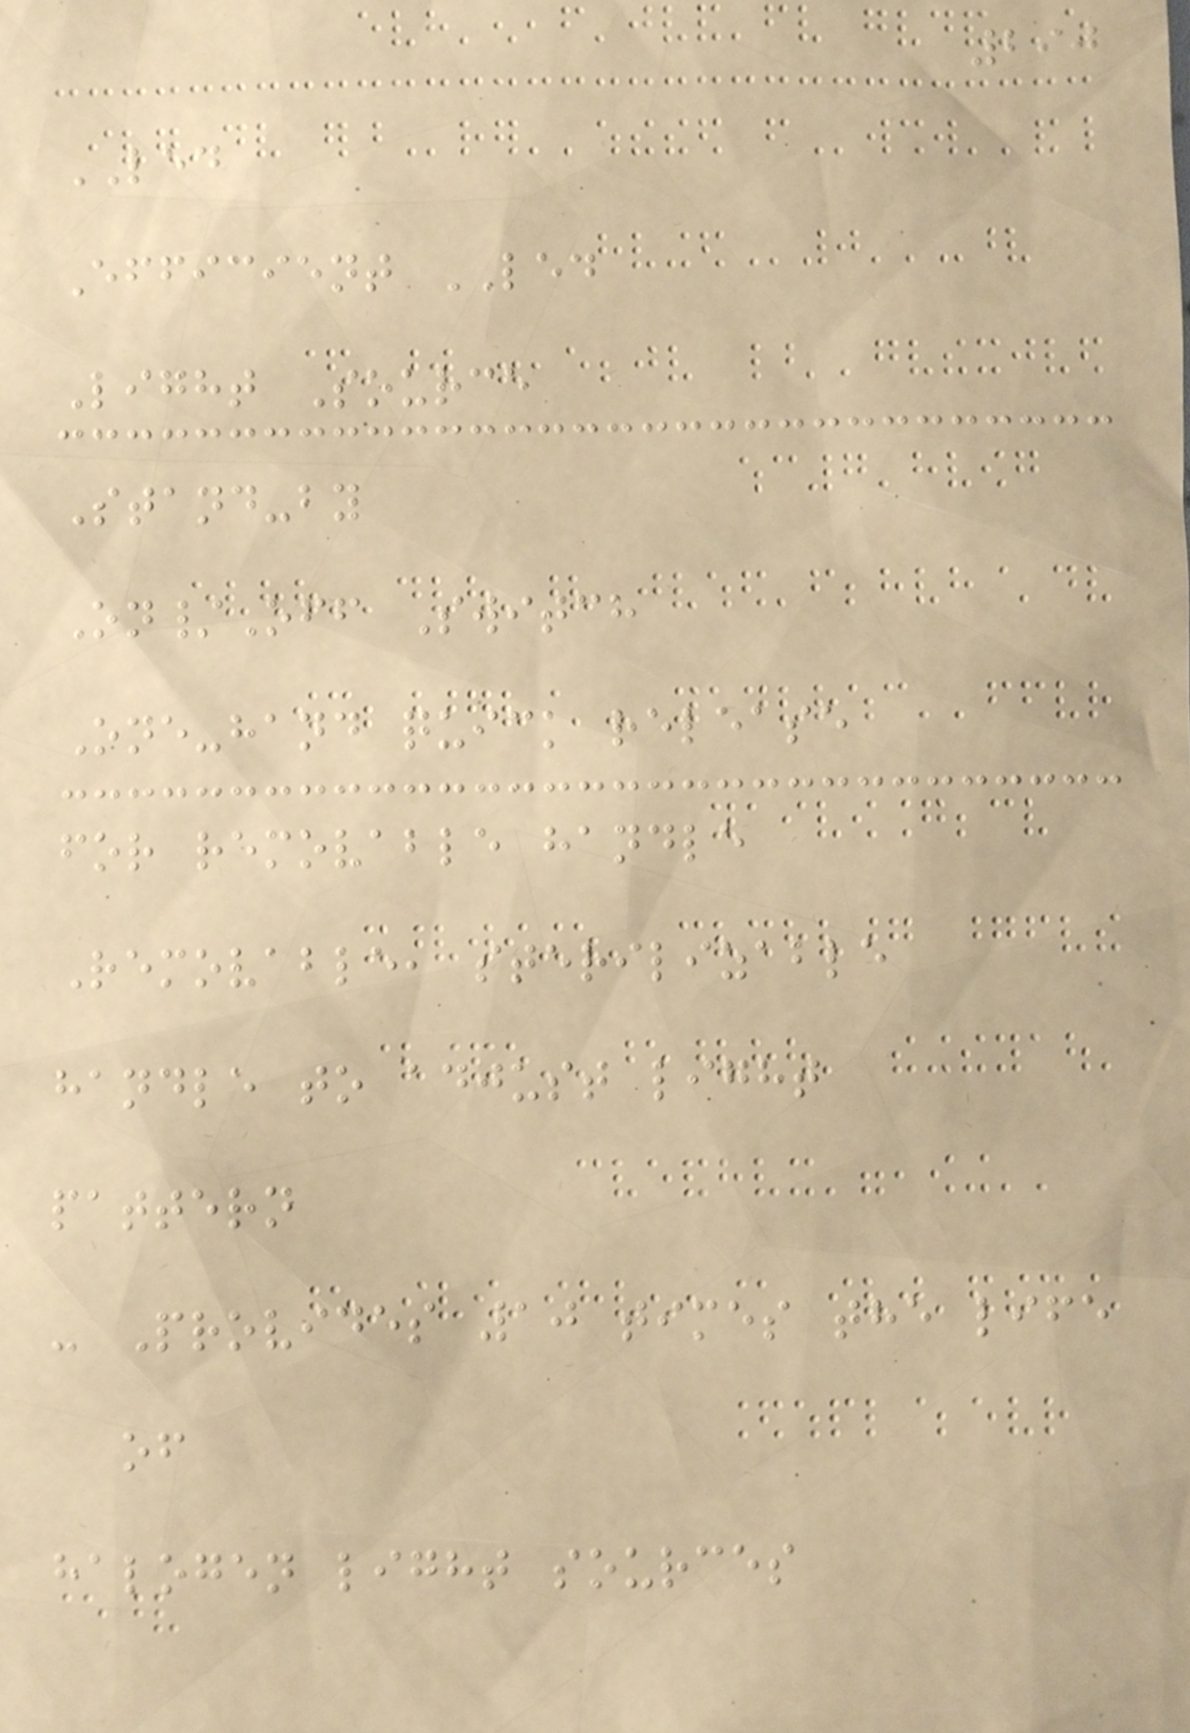290
LED
Efficient LED
Light Source
Stand-by
On/Off Switch
One-hand quick release
for removable handle
Removable, sterilizable
handle to adjust light
pattern
- Provides 10 times the life
of
halogen light sources
